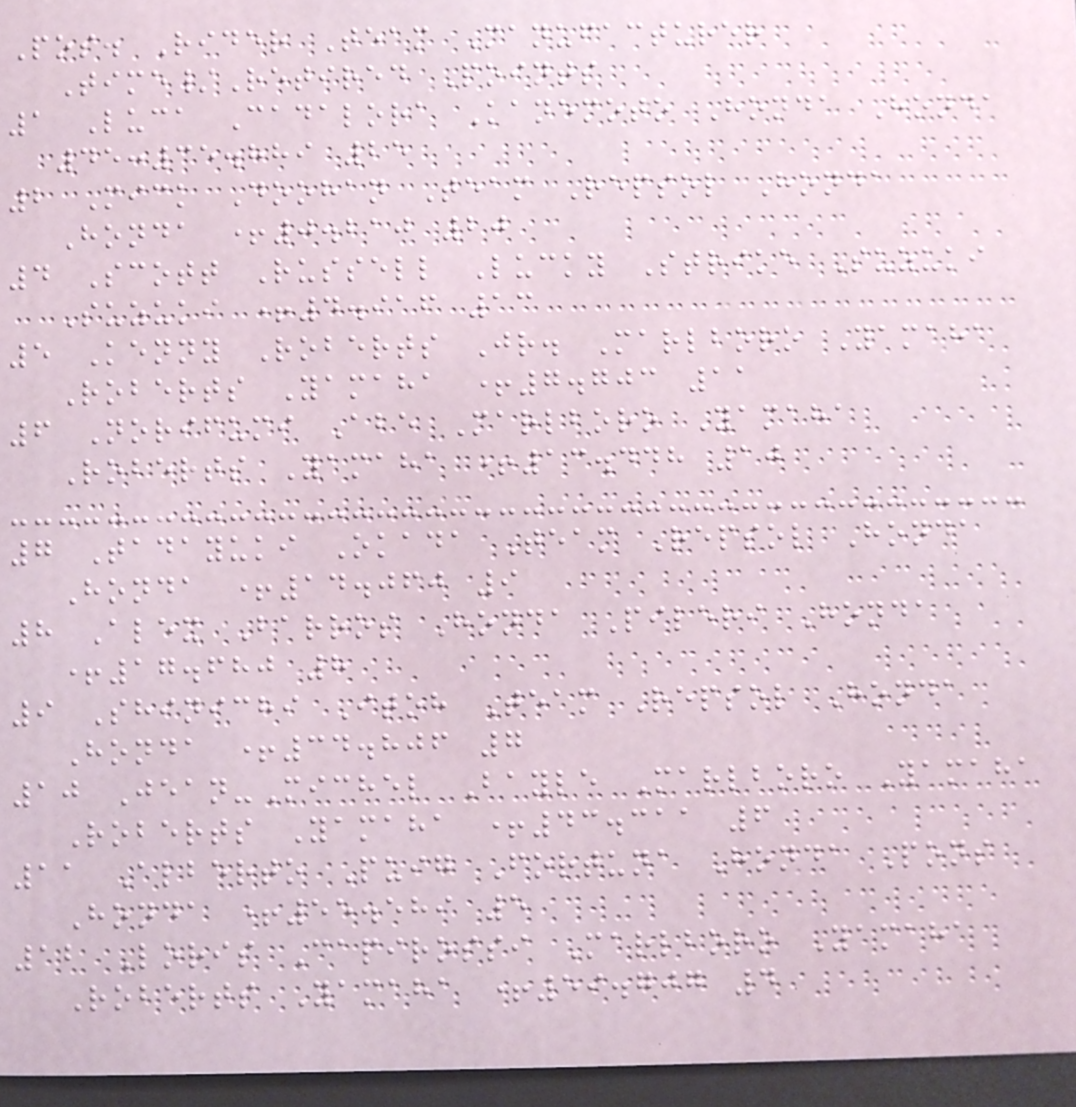Pos. Rider Team Manufacturer
Time/Retired Points
1 Luca Cadalora Kanemoto Honda Honda
45:35.889 25
2 Mick Doohan Team Repsol Honda
Honda +0.210 20
4 Scott Russell Lucky Strike Suzuki
Suzuki +4.916 13
5 Kenny Roberts Jr. Marlboro Yamaha
Roberts Yamaha +7.703 11
6 Norifumi Abe Marlboro Yamaha
Roberts Yamaha +13.448 10
7 Tadayuki Okada Team Repsol Honda
Honda +14.060 9
8 Alex Barros Honda Pileri Honda
+17.680 8
9 Shinichi Itoh Team Repsol Honda
Honda +34.806 7
10 Jean-Michel Bayle Marlboro Yamaha
Roberts Yamaha +43.311 6
11 Alberto Puig Fortuna Honda Pons
Honda +55.589 5
12 Loris Capirossi Marlboro Yamaha
Roberts Yamaha +59.707 4
